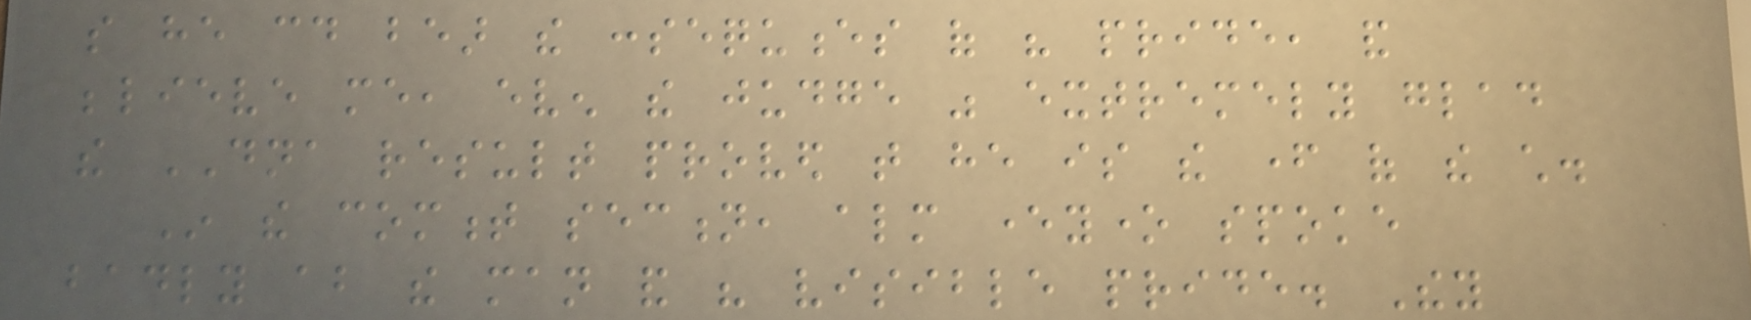so he could bear the consequences of his pride, and
believe me, even the judge was extremely glad
the DNA result proved that he is the father of the child.
In the comment section, almost everyone spoke
badly about the man and his visible pride. They
